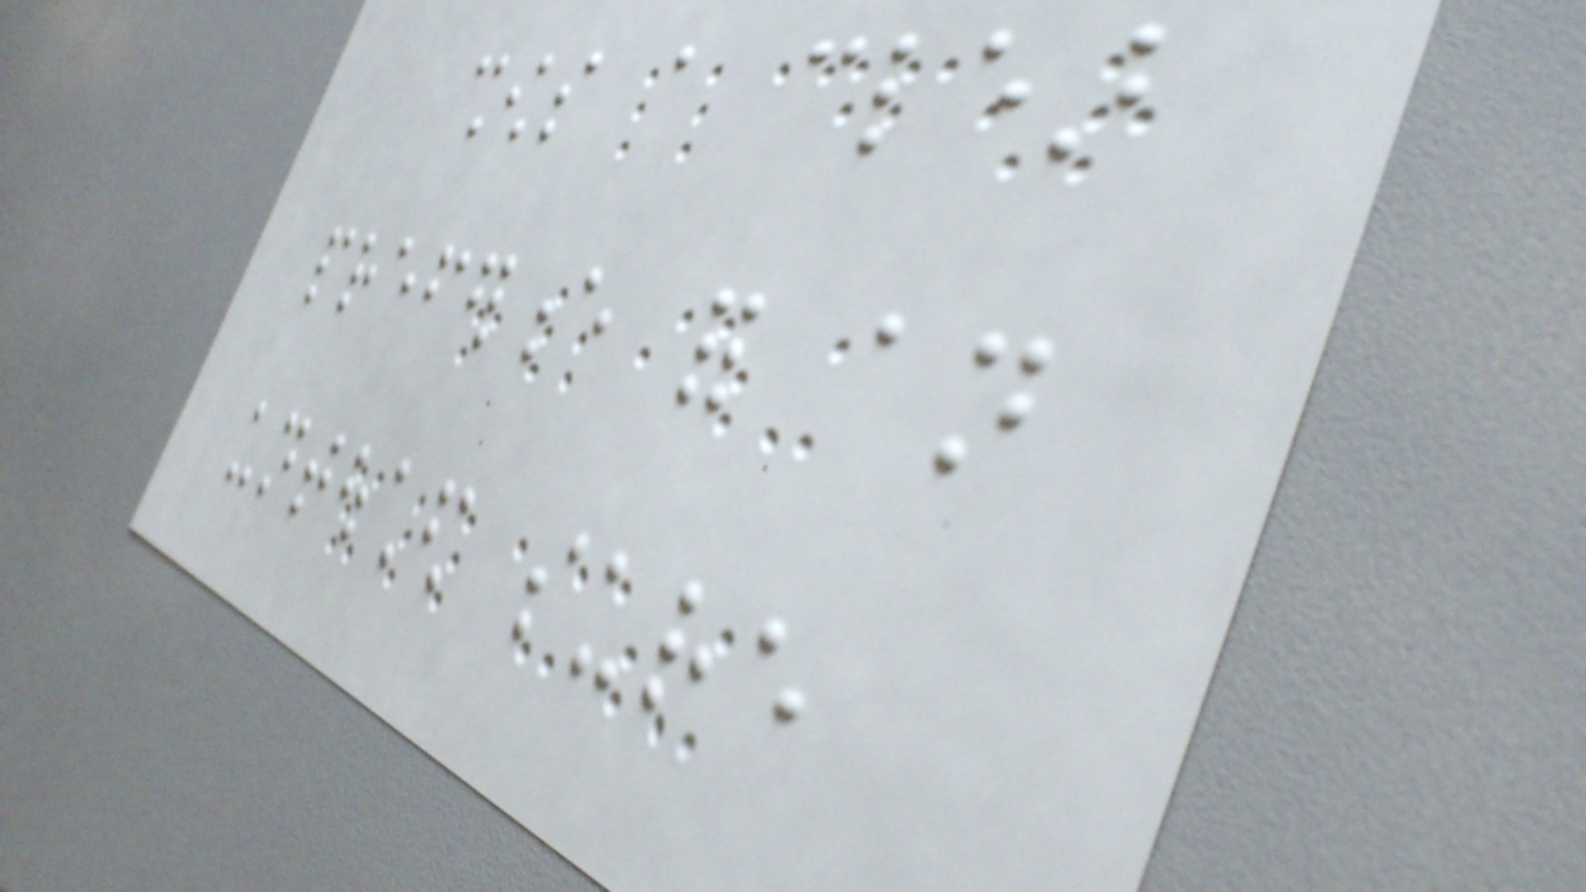shows a clear
preference for an
untouched sure
